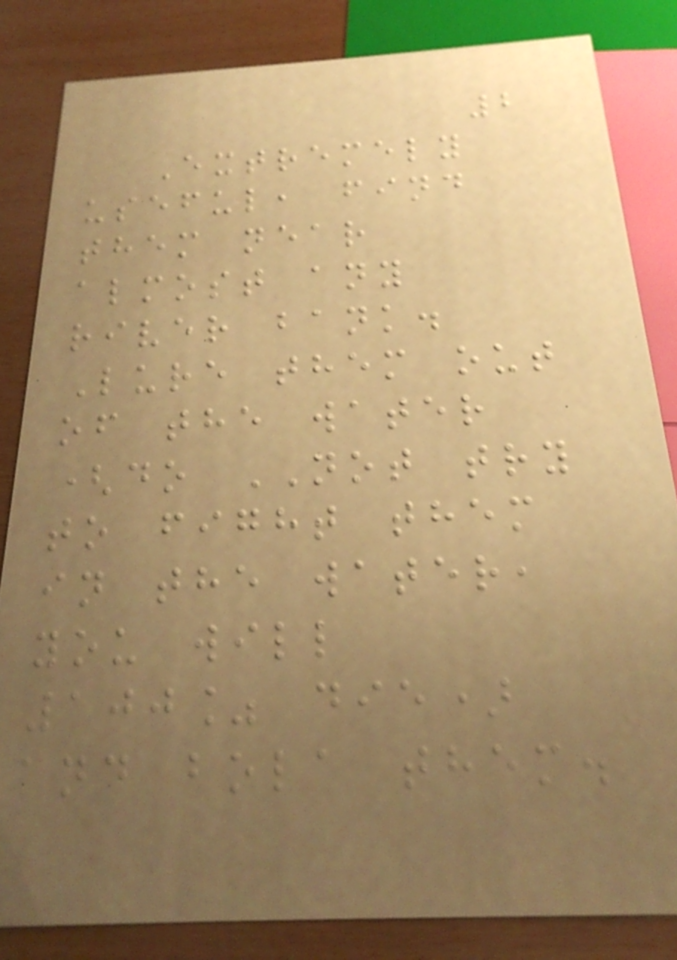2
Extremely
useful, find
them near
almost any
river bank.
Lure them out
of the water
(do NOT try
to fight them
in the water,
you will
100% die)
and bola them.
